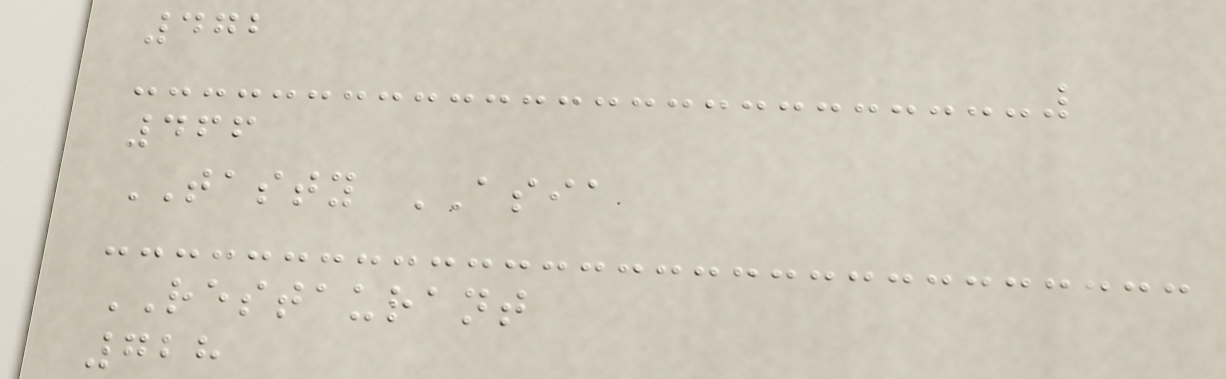472
466
TASTY ASIA
RESTAURANT
728
